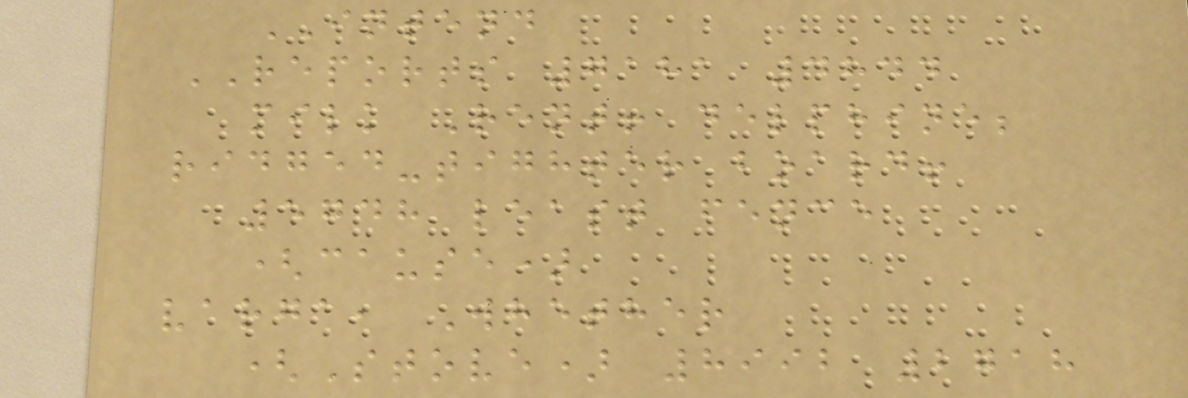INTEND
REPORTS 7181 4844
milk Rent! delphine;
ridged-tighter board!
5748 least fence
(cause)
varga, Whether
(Stove) 8992 2718
